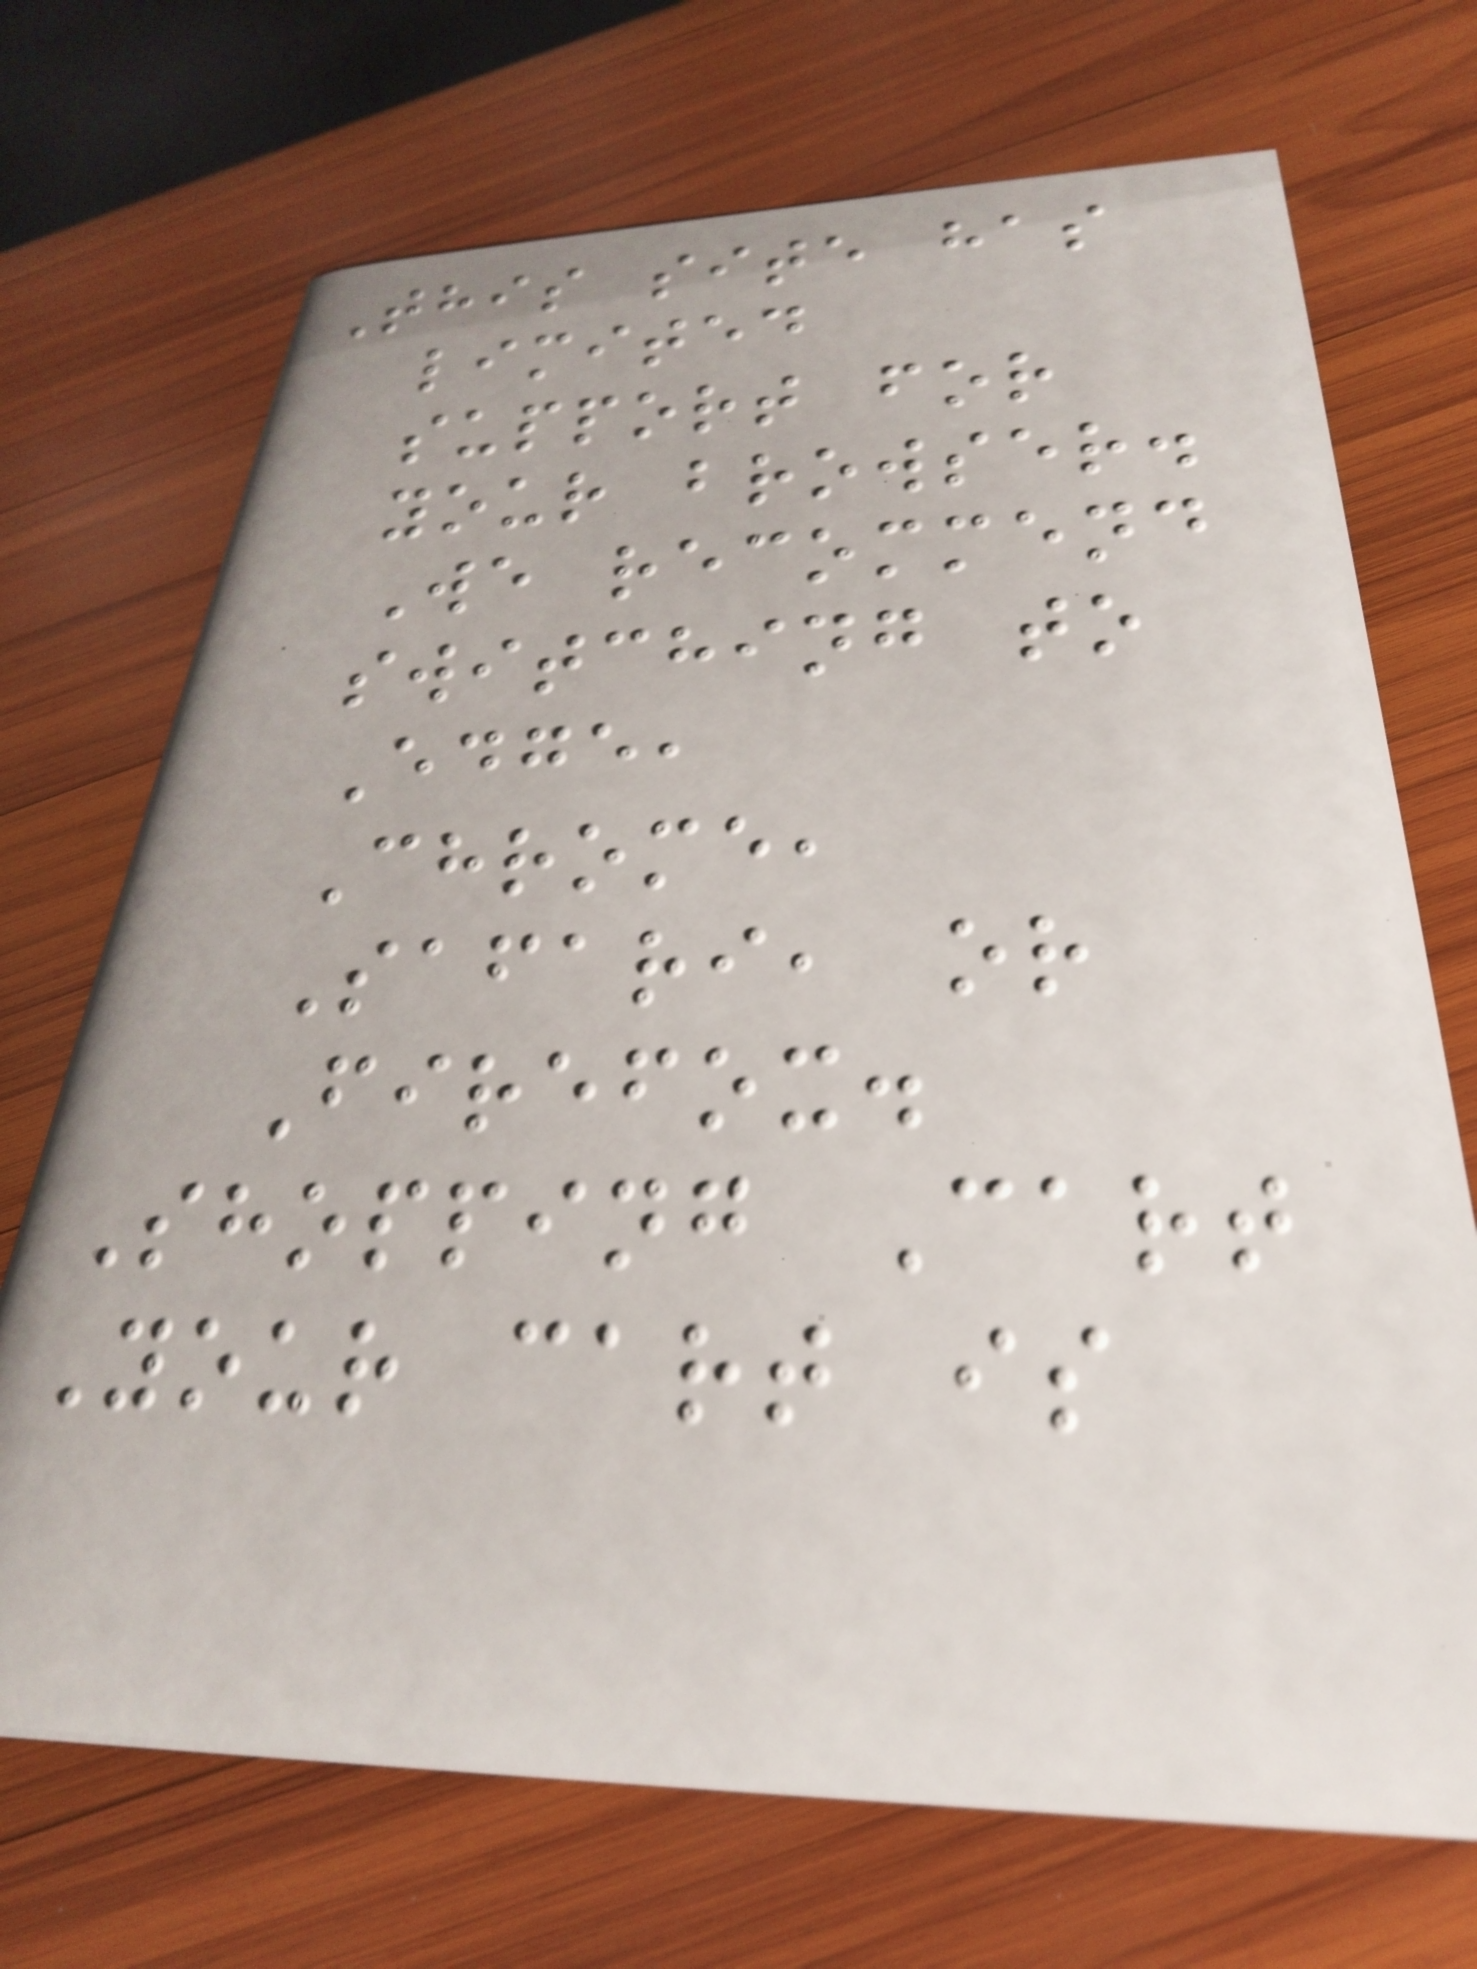This site has
limited
support for
your browser.
We recommend
switching to
Edge,
Chrome,
Safari, or
Firefox.
Shopping Cart
Your cart is
